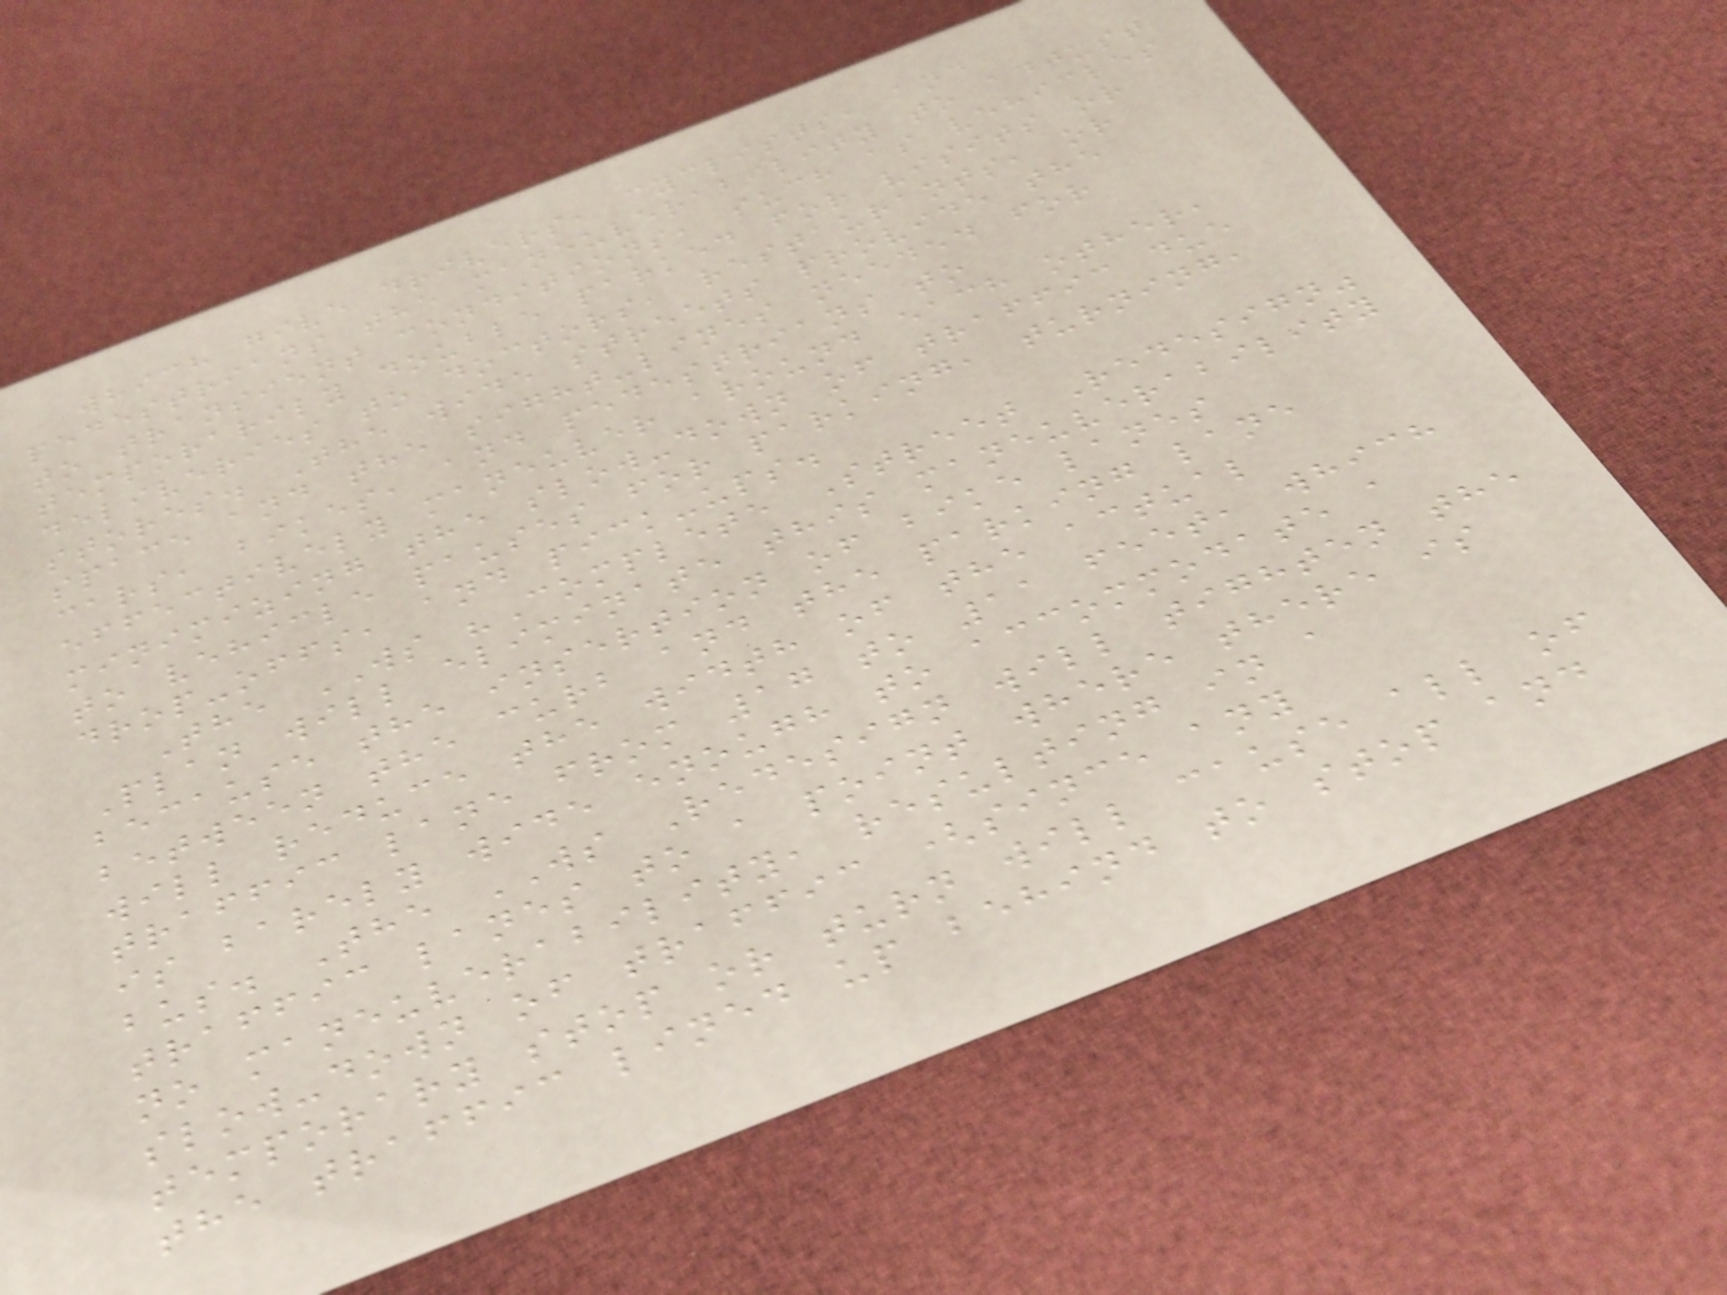which give drivers, cyclists, and
pedestrians the maneuverability to adjust
to transient conditions, such as vehicles
temporarily double parked for visits or
deliveries to doctors, restaurants, or
stores. The wide streets provide the
space and the sight-lines needed for
cars, bikes, and pedestrians to
effectively maneuver around each other,
minimizing the slow-down of traffic due
to vehicle pauses for parking, turning,
drop-offs, and pick-ups.
The WS "Complete Street Redesign"
Plan will eliminate this maneuverability
because the insertion of bike lanes
between the curb and the parking lane
will reduce the width of the actual
traffic lane from 17 to 11 feet, which
is barely wide enough to accommodate a
bus. The WS Redesign will tighten the
traffic lanes to a point where there is
no maneuverability, resulting in a
slow-down of traffic (since any
temporary stop or turn will cause all of
the traffic lined up behind to stop and
